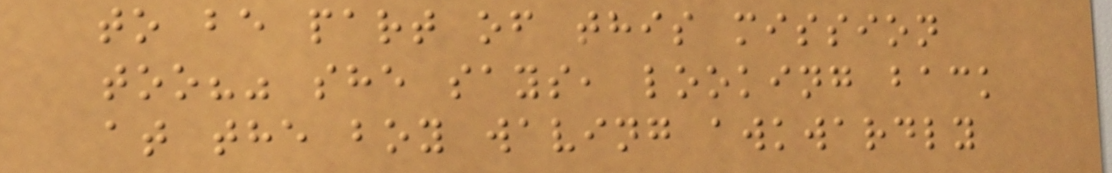to be part of this mission
too?" she says, looking back
at the boy waving awkwardly
